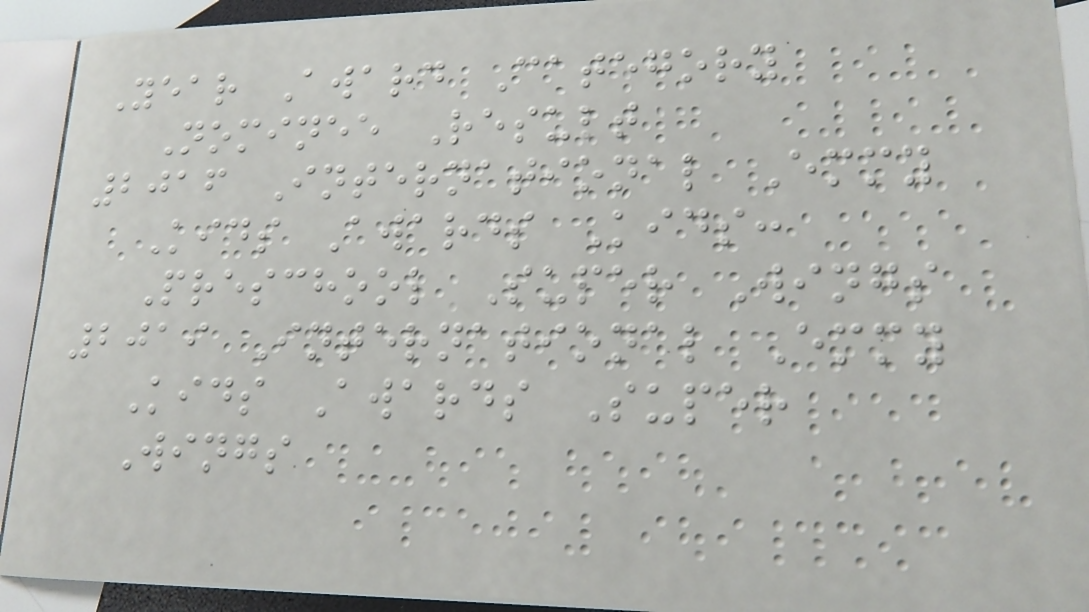Year Award Category
Nominee Result
2016 International Emmy
Kids Awards Kids:
Preschool Super Wings
2019 International Emmy
Kids Awards Super
Wings
